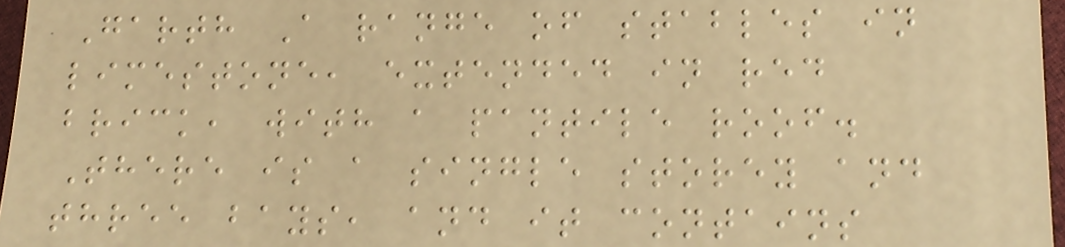Garth A range of stables in
limestone, extended in red
brick, with a pantile roof.
There is a single storey and
three bays, and it contains
